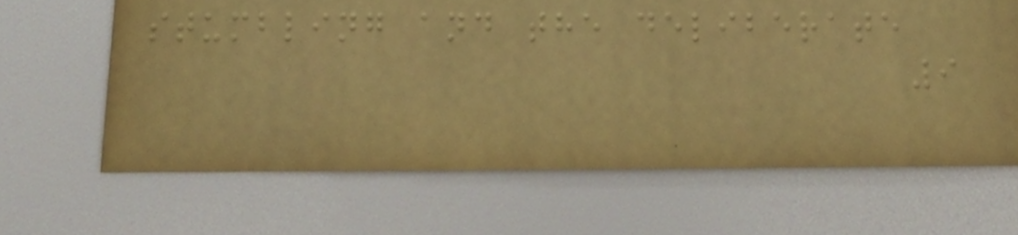stumbling and the deliberate
9
